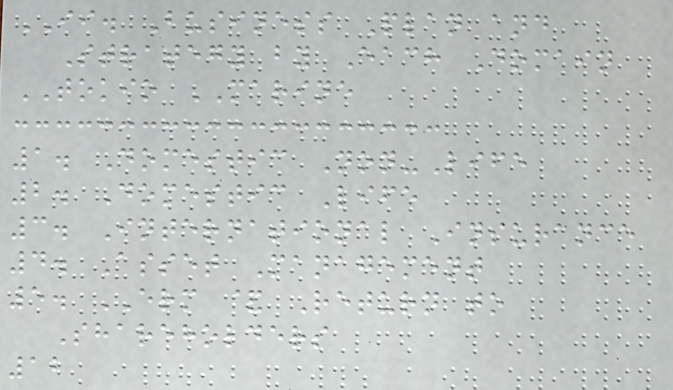II. Business Plan and
Strategy by Each Domain
TOKIO MARINE
1. Domestic Non-Life
2. Domestic Life
3. International Insurance
4. Asset Management
5. ERM & Return to
Shareholders
12
